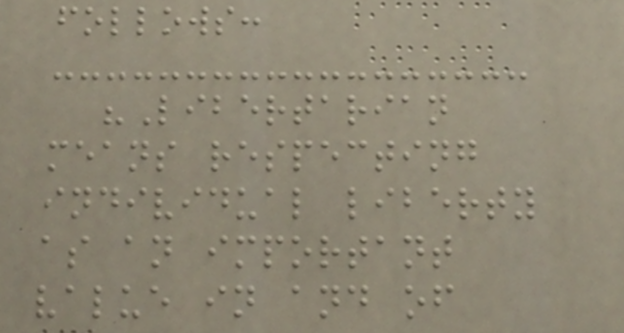follows:
"Libertarian
means respecting
individual liberty
as an important
value in and of
